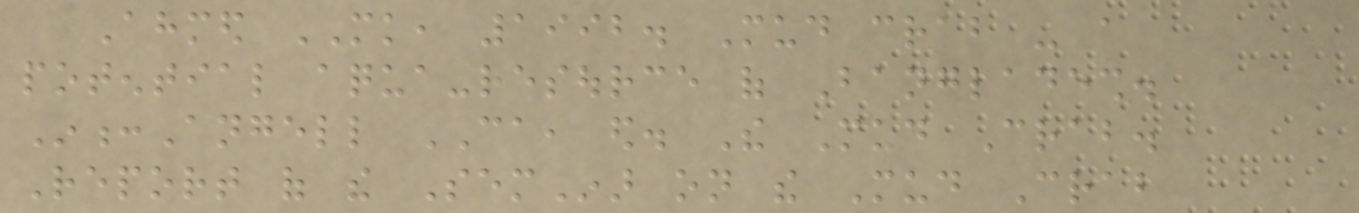Ahmed MK, 1992. Mud crab - a
potential aqua-resource of Bangladesh.
In:Angell CA, ed. The Mud Crab.
Report of the SemInar on the Mud Crab
